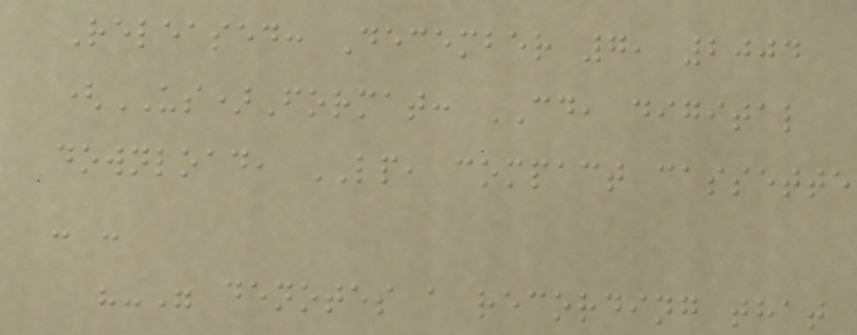Released: December 7, 2004
(US)Format: CD, digital
download, LP, compact cassette
- -
"-" denotes a recording that
